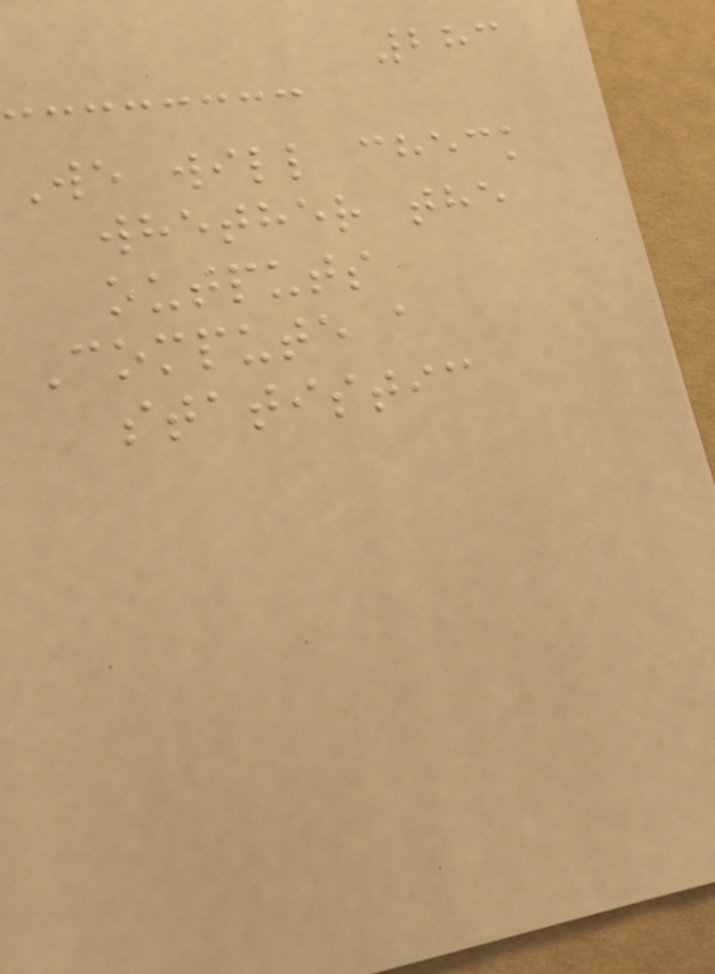283
We will check
whether the
outputs
Compute a
statistic
